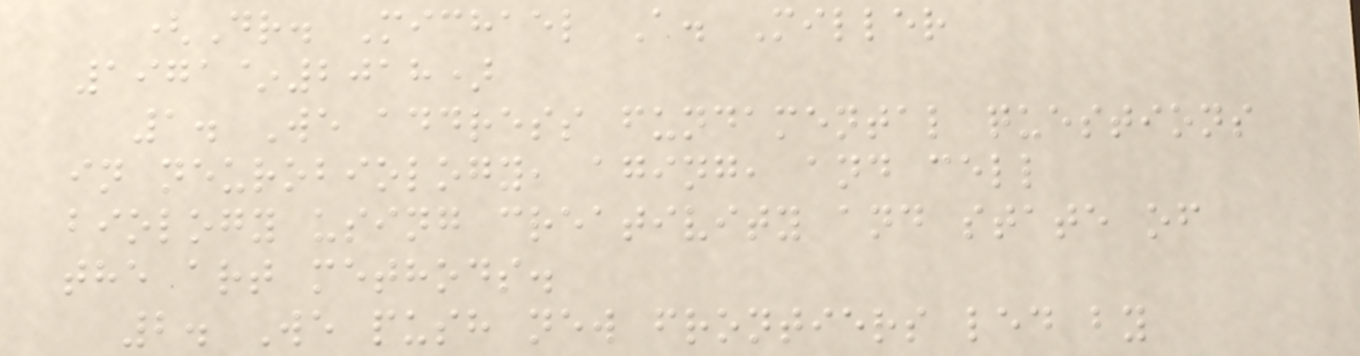(Dr. Michael A. Miller
1971~2018)
1. We address fundamental questions
in neurobiology, aging, and cell
biology using creativity and state of
the art methods.
2. We push new frontiers led by
